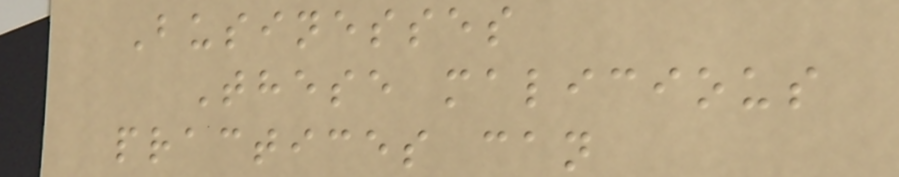Businesses
These malicious
practices can
